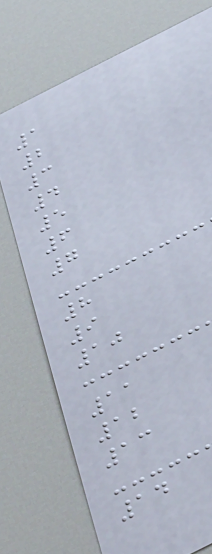1
2
3
4
5
6
7
8
9
10
11
12
13
14
